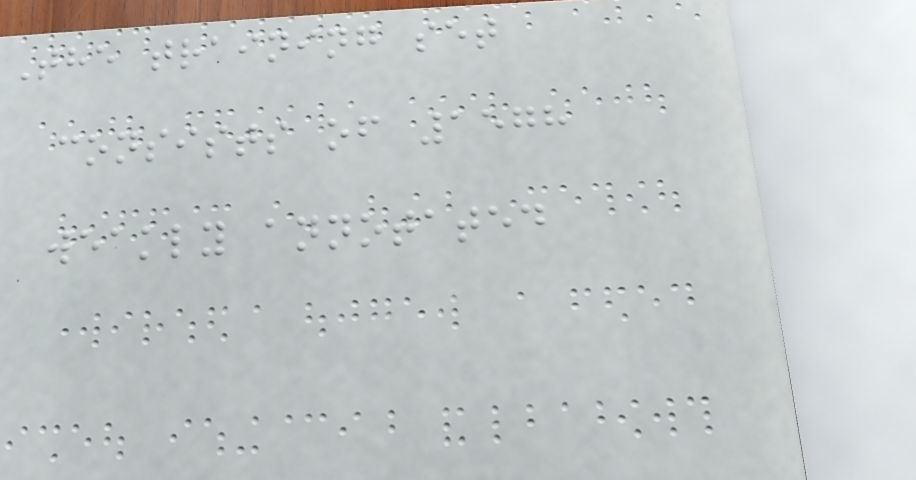The training set
consists of 1578
weakly annotated
